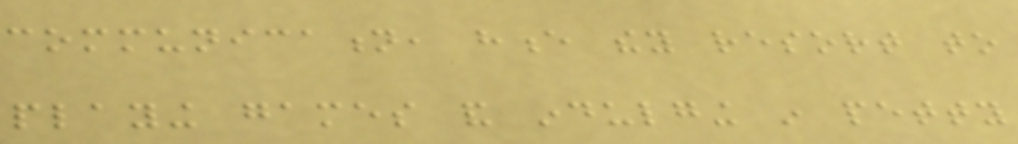communication, hence they resort to
playing games and indulging in petty
